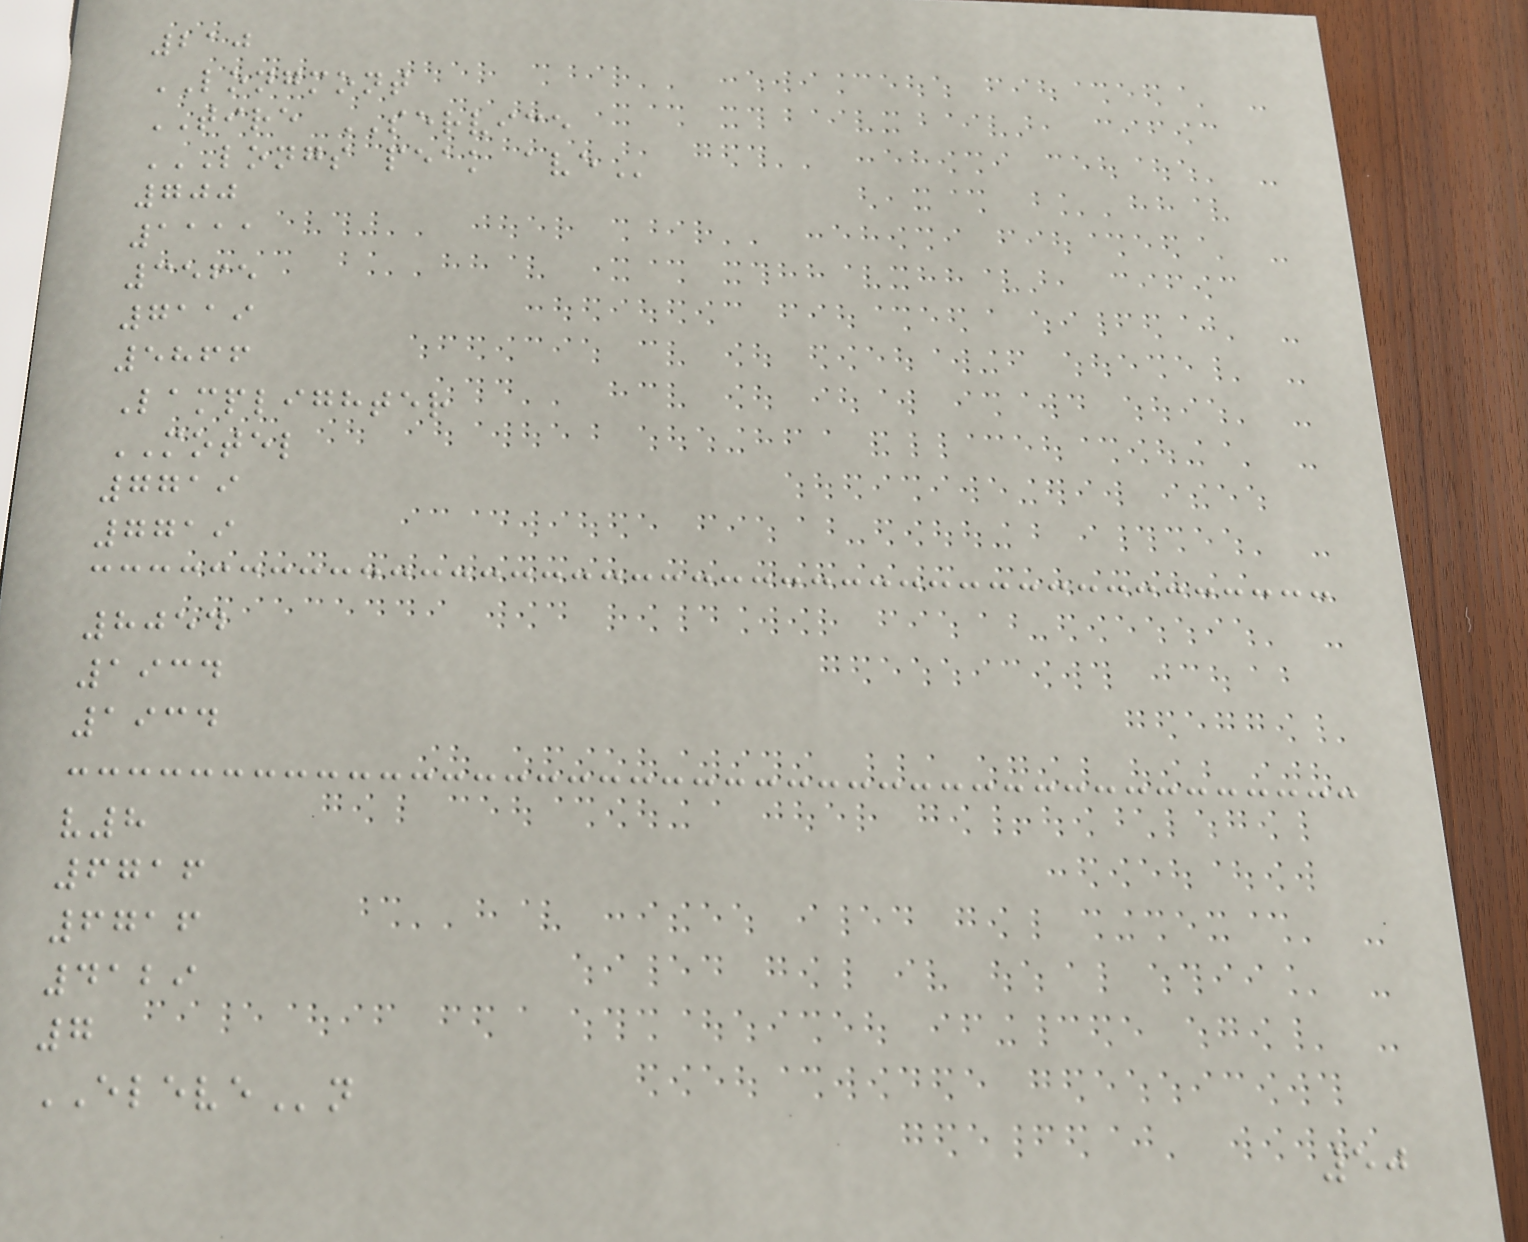210
LONGMONT
TIRE SERVICE
LONGS PEAK AVE
700
1111
3565
7119
5866
Lamplighter
MOTEL
7719
7719
8054
1934
1934
v8
6716
6716
4129
7
ELEVEn
50
